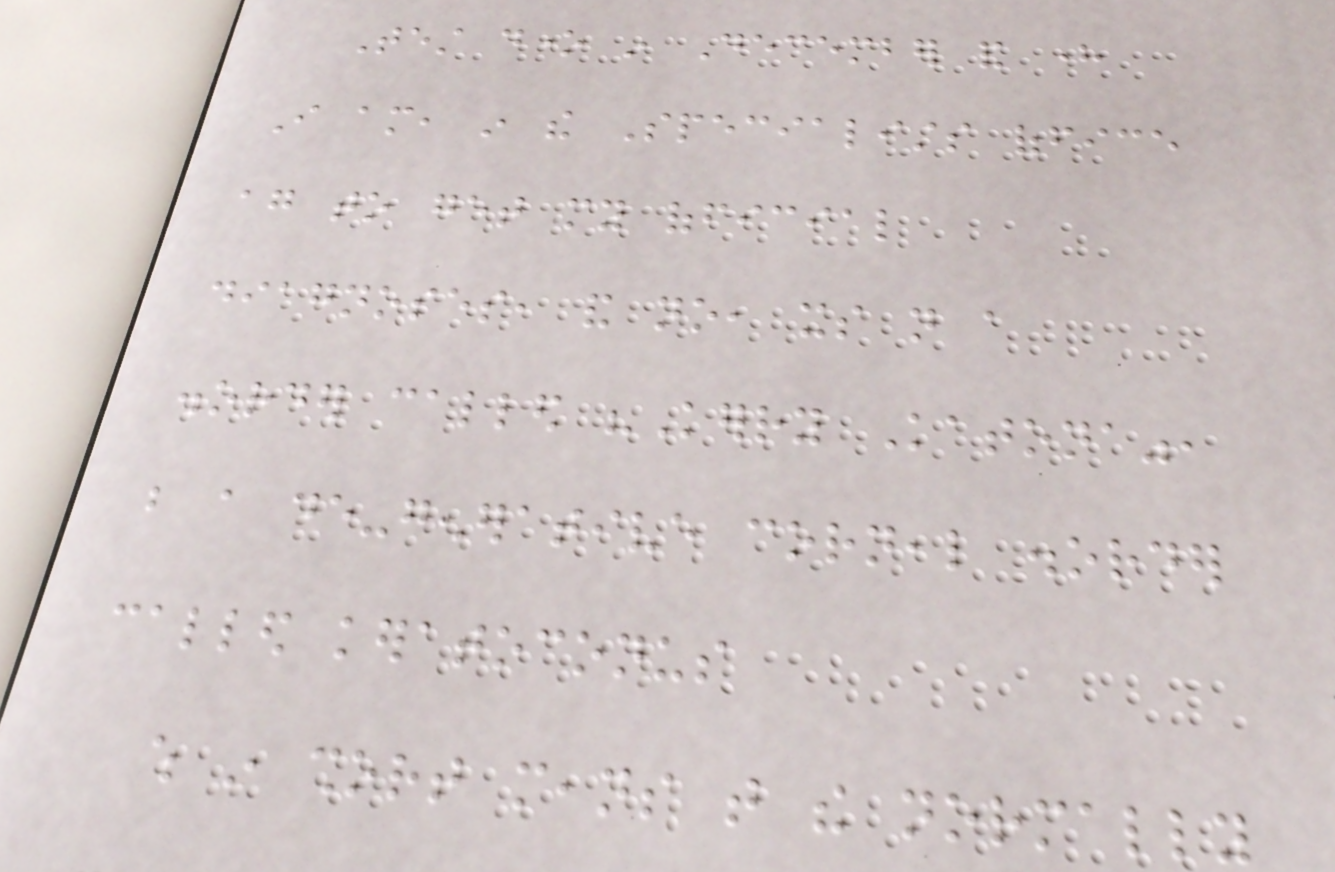Test done in December and here
I am, in the Specialists office
again to get my official
diagnoses, and no, its not a
disorder called "Kerry Katona",
but a de-generative corneal disorder
called keratoconus
which in short means that the normally
